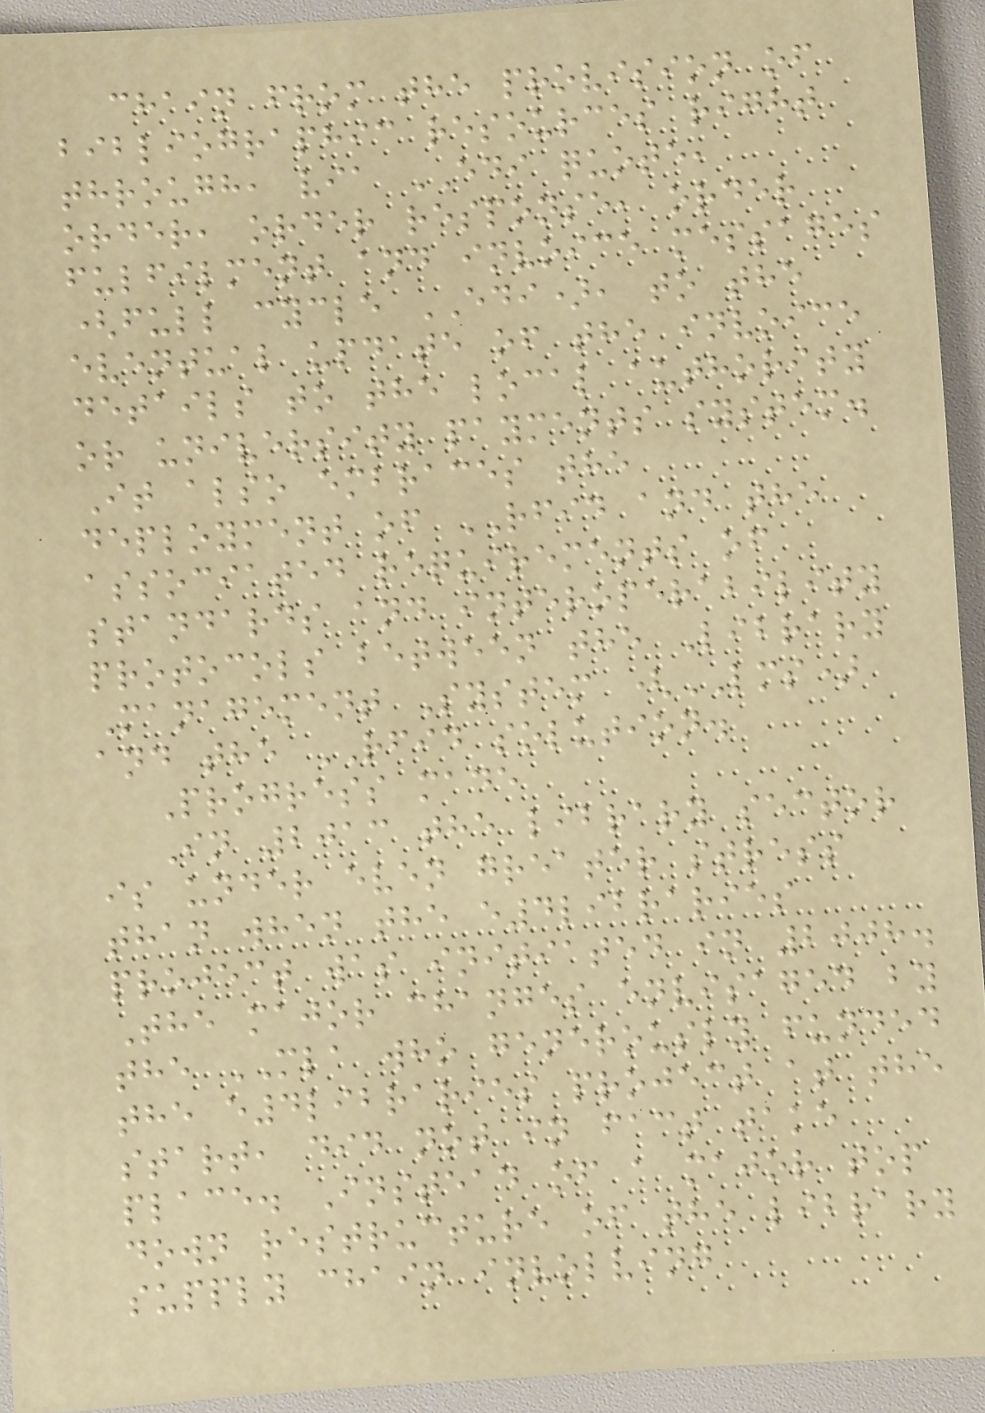chain from the provision of
bibliographic resources right
through, via EDI quote,
order, order response, order
fulfilment and invoice messages
(full cycle EDI), to the
eventual update of the invoice
details to the local authority
or university payments system.
It also embraces the
deployment of RFID and the
associated requirements of
standards and interoperability
protocols between the Library
Management System (LMS)
and the RFID solution.
Progress made
In 2013 the library sector
is under even greater stress
than when the e4libraries
project was initiated in 2008.
The major changes envisaged by
the MLA who generously funded
the e4libraries project at the
start, did not in fact take
place. Instead of a major top
down restructure of the library
supply chain involving
